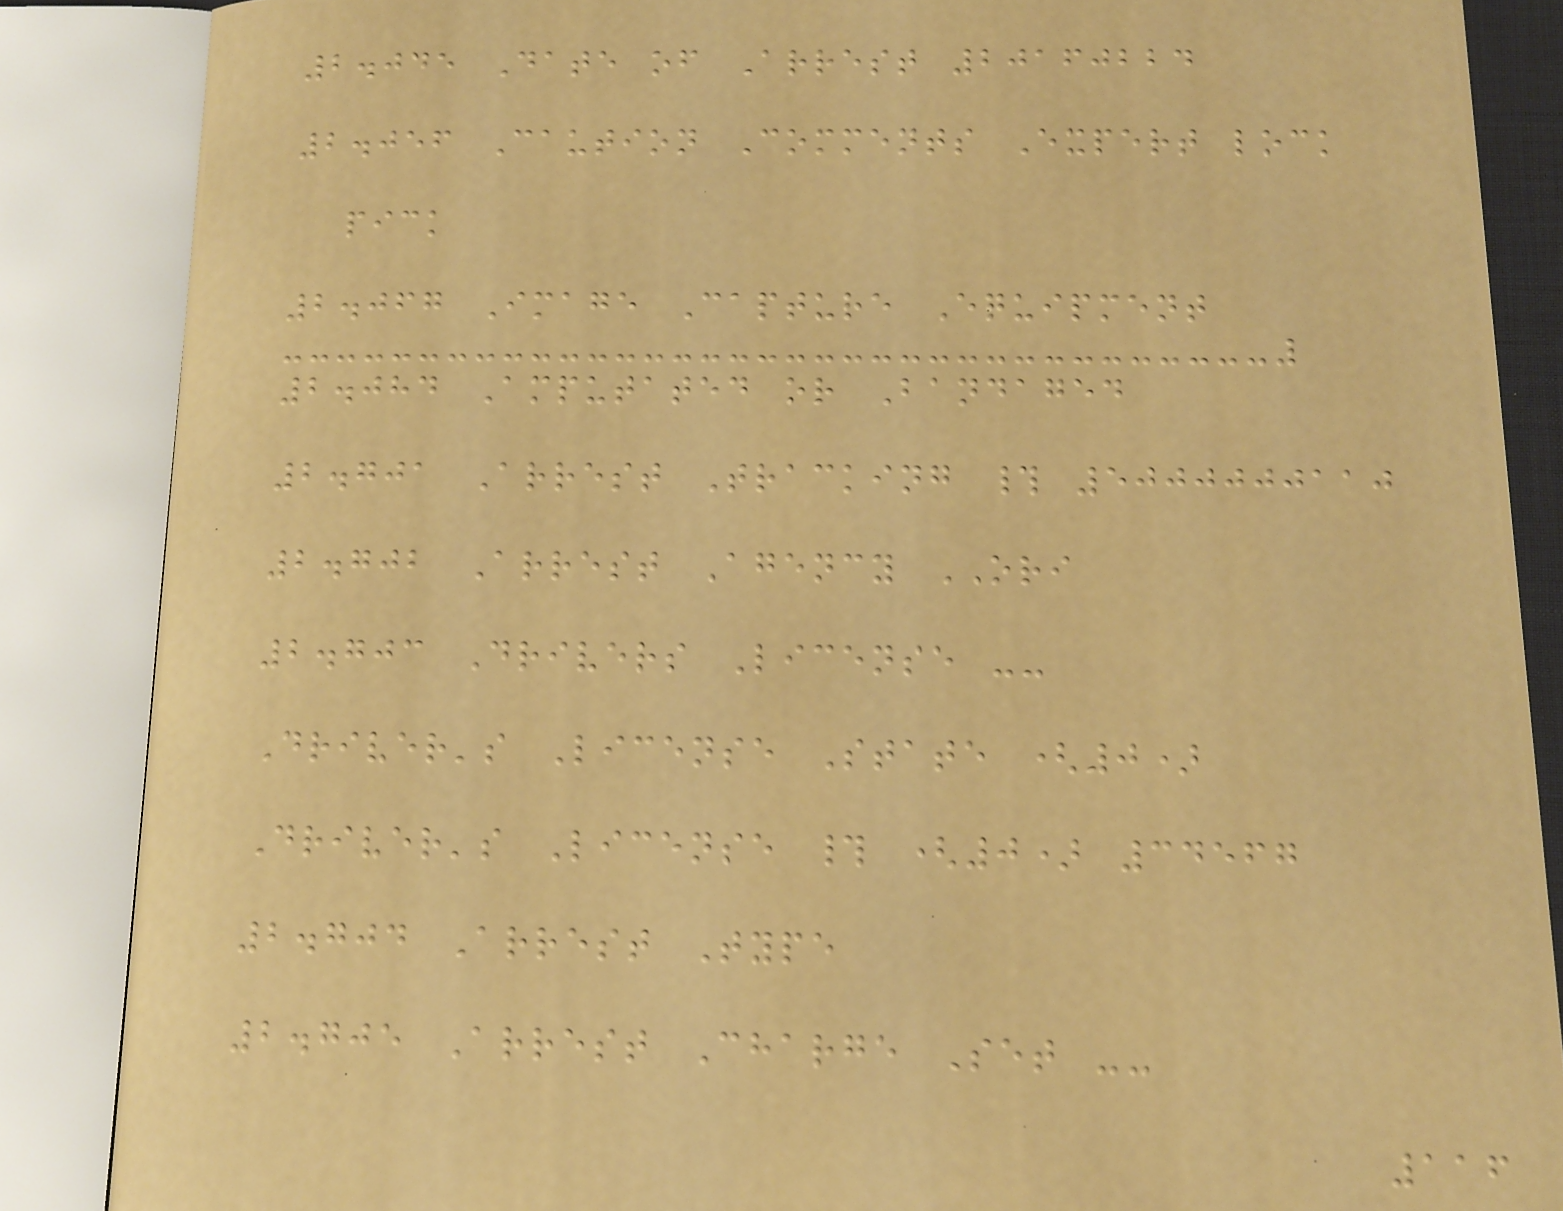2.045 Date of Arrest 20160224
2.056 Caution Comments Expert lock
pick
2.067 Image Capture Equipment
2.084 Amputated or Bandaged
2.701 Arrest Tracking # 5000000110
2.702 Arrest Agency ORI
2.703 Drivers License --
Driver's License State (0)
Driver's License # (0) 34567
2.704 Arrest Type
2.705 Arrest Charge Set --
116
